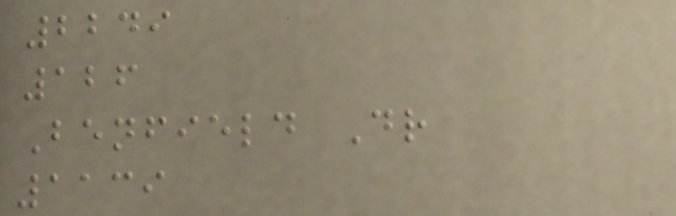2249
126
Benfield Dr
1139
